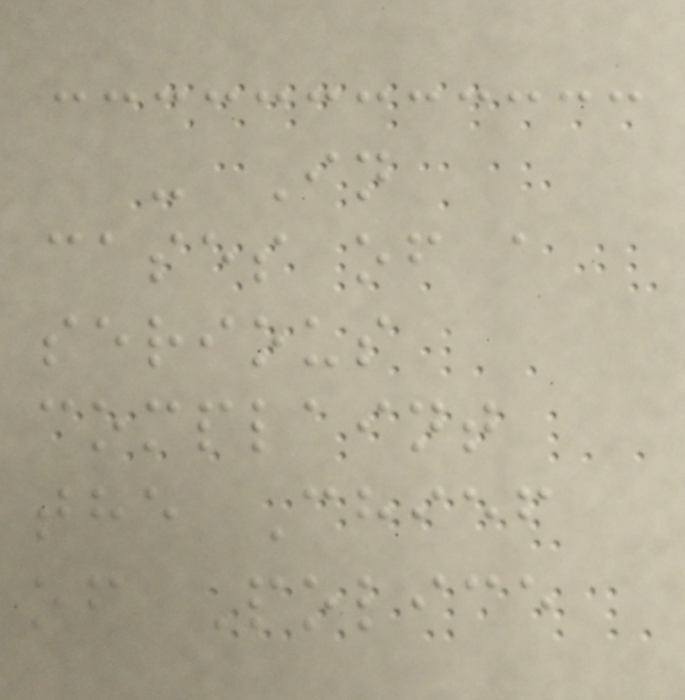- In
cases of a
serious
complaint
the Chief
of Police
